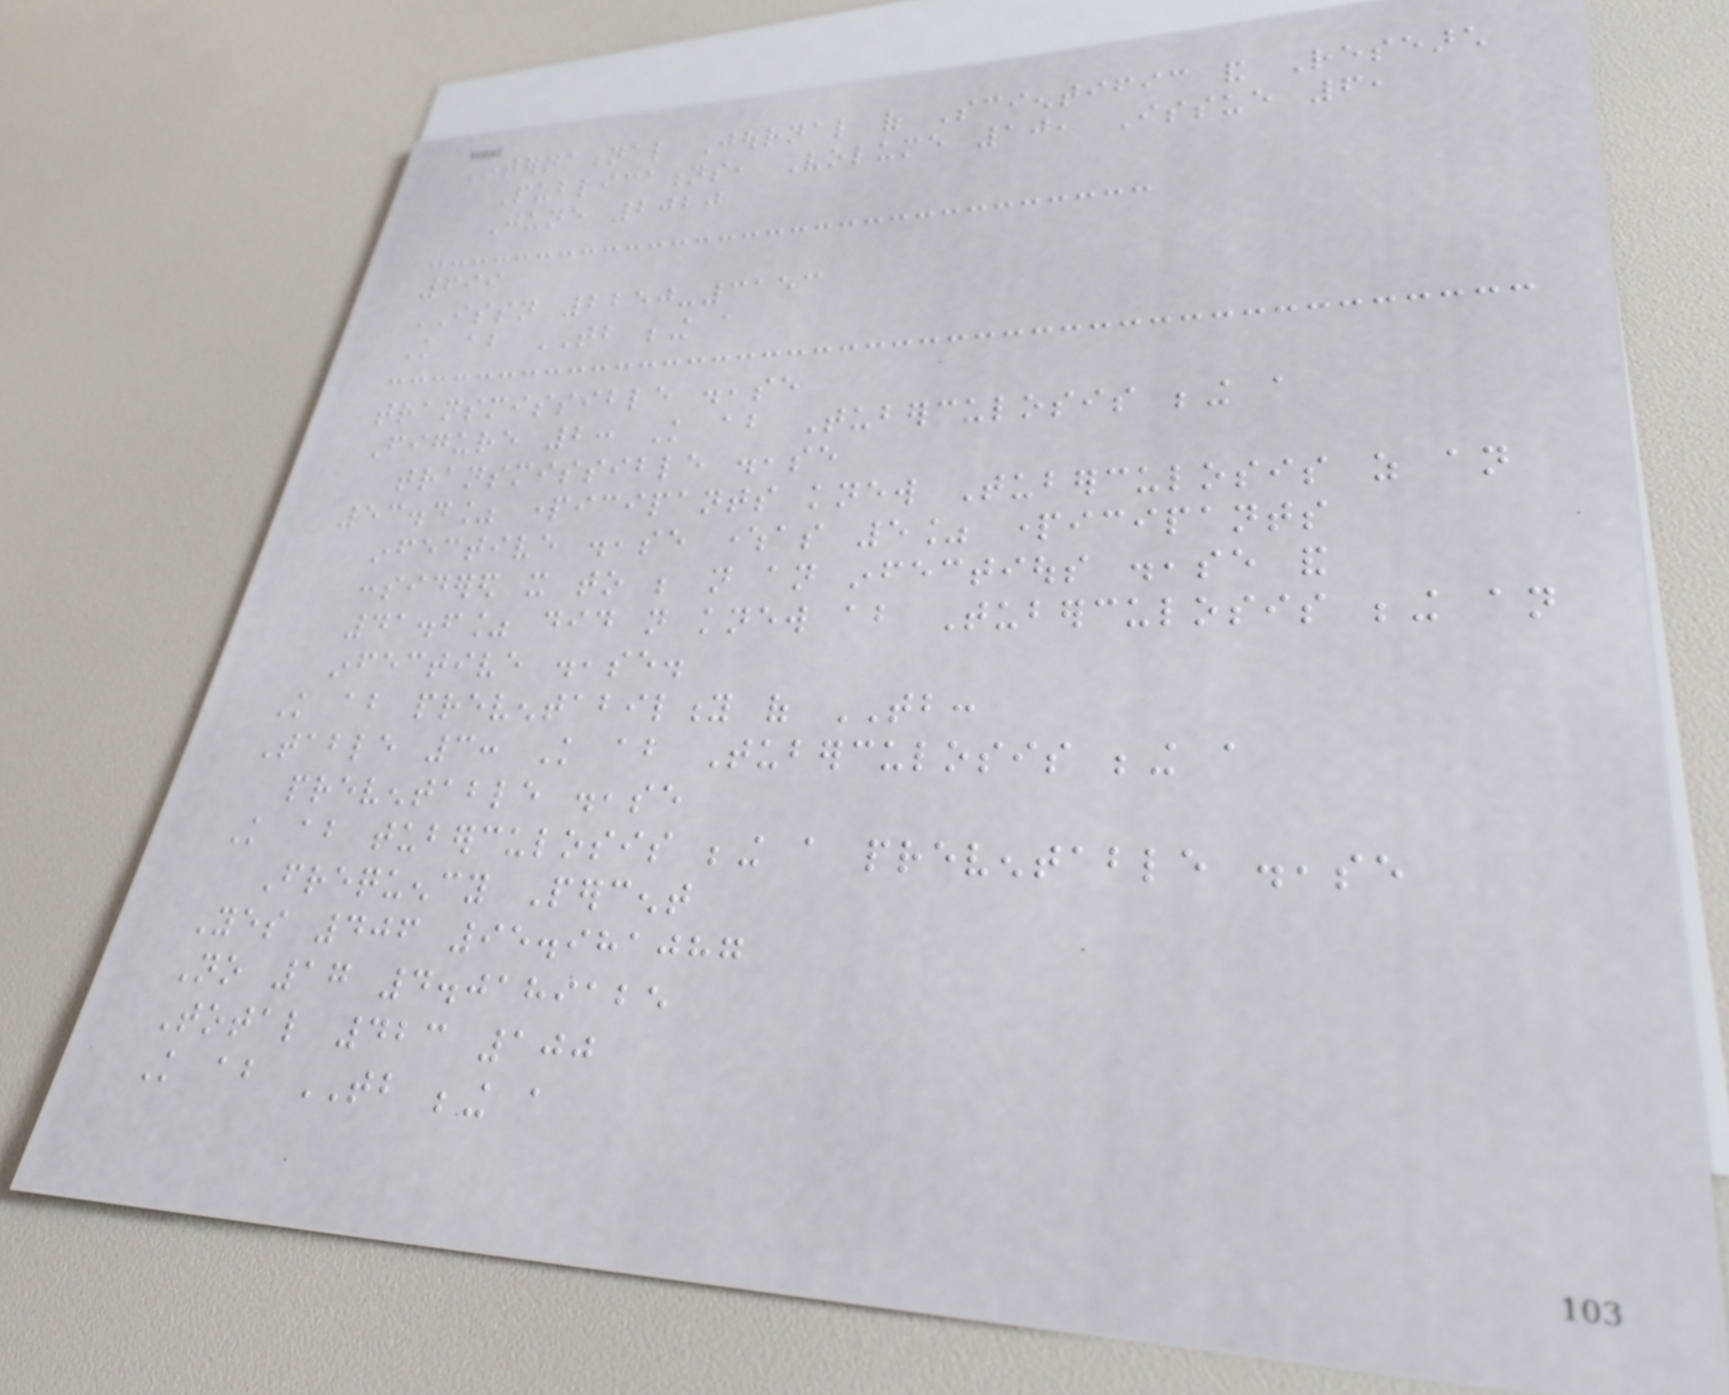International Journal of Scientific and Research
Publications, Volume 10, Issue 6,
June 2020
699
ISSN 2250-3153
Knowledge about TB being a
transmissible disease
Figure 2: Knowledge about Tuberculosis being a
transmissible disease
53.4% participants knew Tuberculosis as an
infective disease whereas 5% participants
considered it to be not an infectious disease and
41.6% did not knew about Tuberculosis being an
infective disease.
Knowledge about preventability of TB:
Table 3: Knowledge about Tuberculosis being a
preventable disease
Knowledge about tuberculosis being a preventable disease
Frequency Percent
Yes 406 95.981087
No 17 4.0189125
Total 423 100
Knowledge about TB being a
